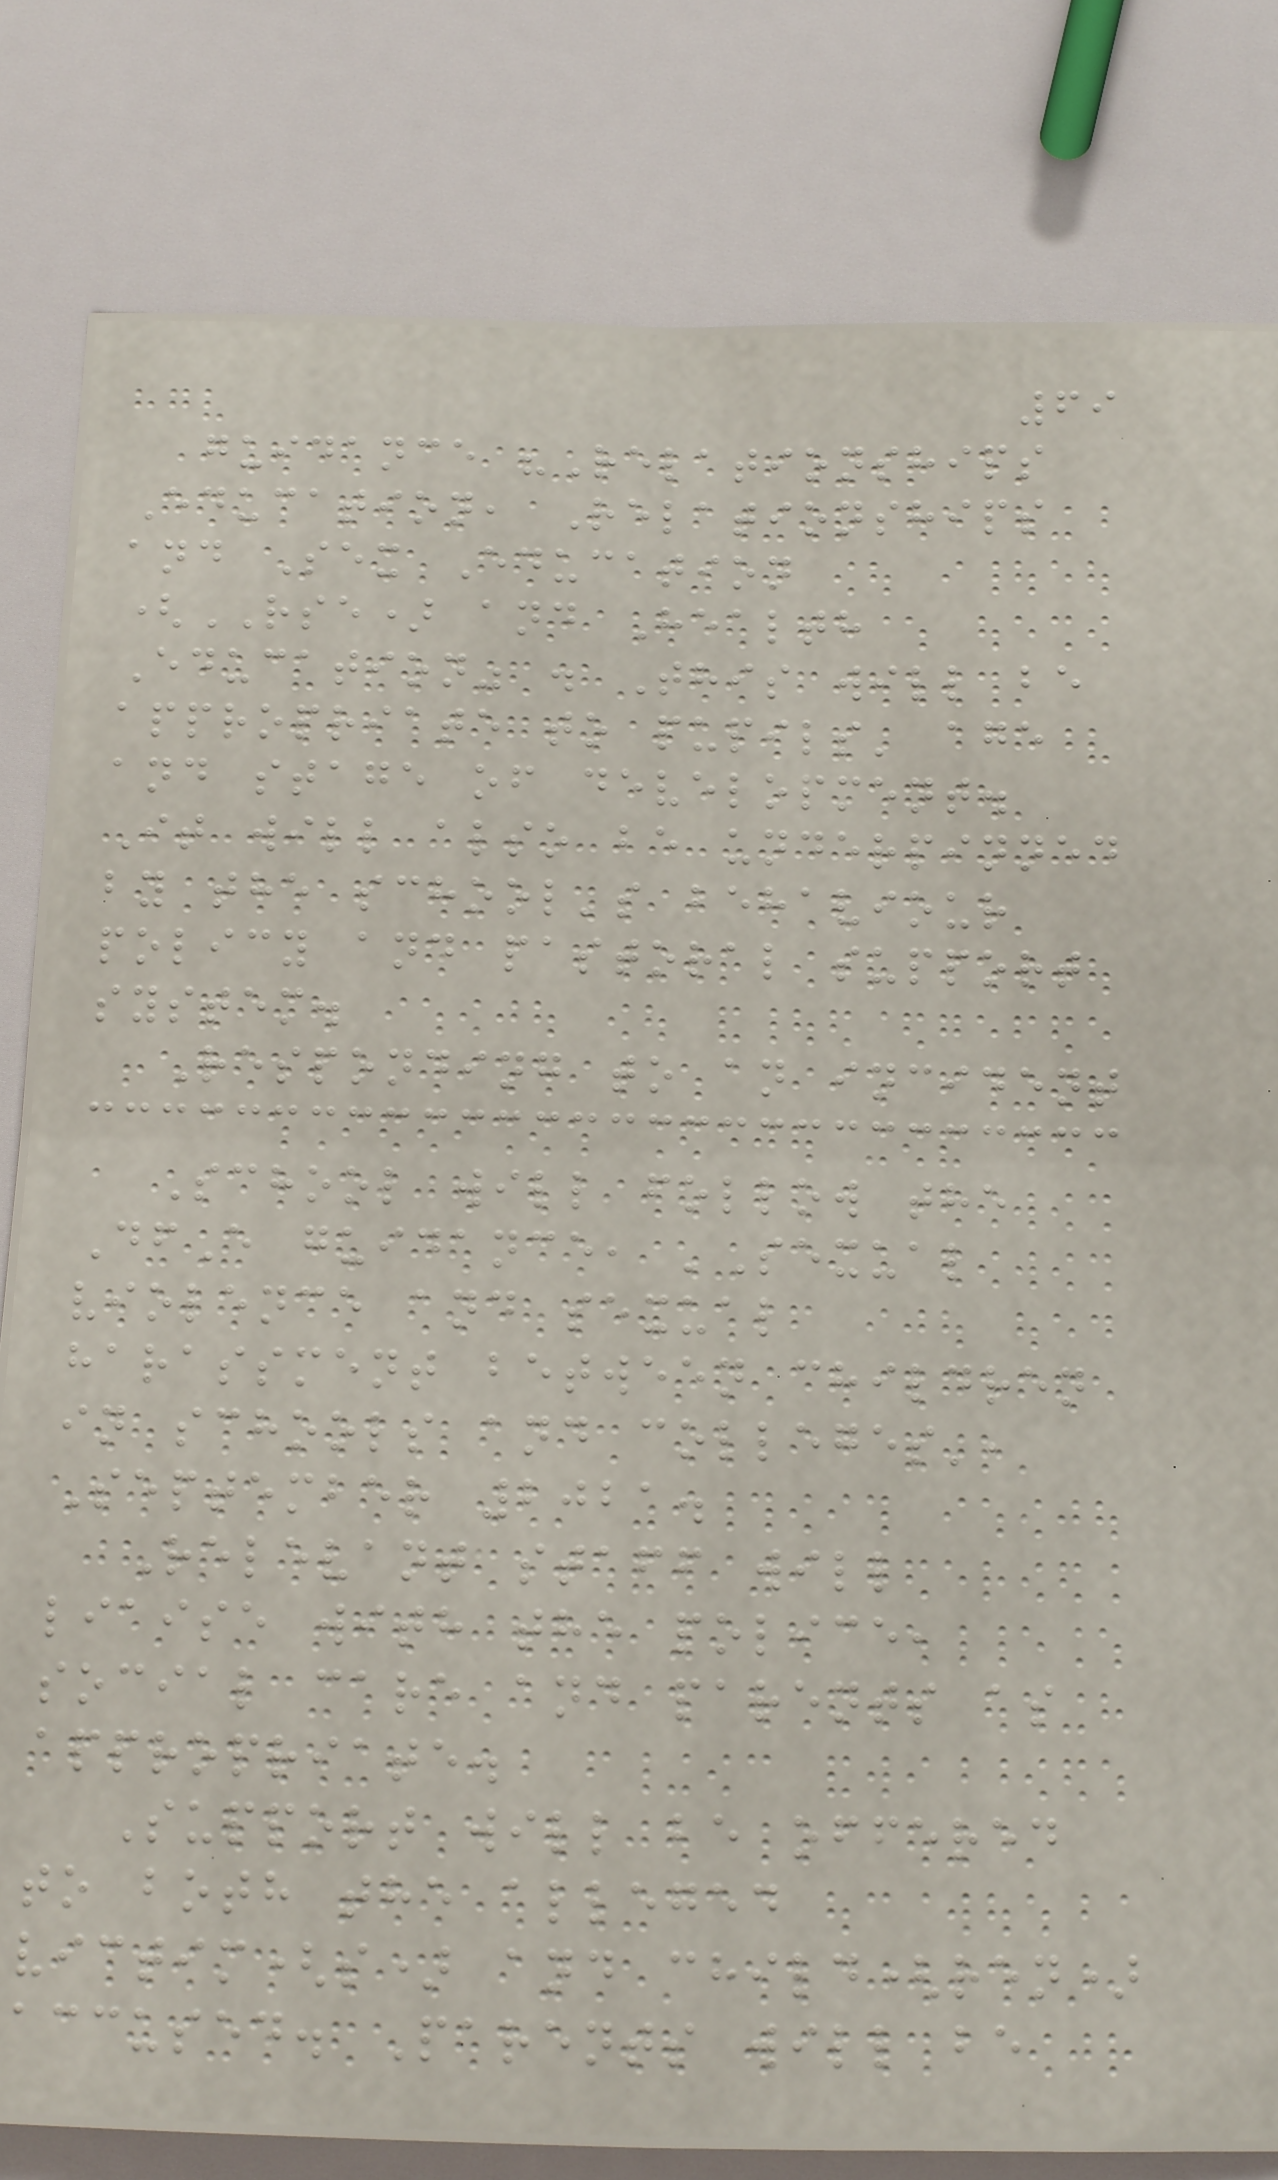69
guidance "Relationships
Education, Relationships
and Sex Education
(RSE) and Health
Education" . This will be
appropriate to pupils' age
and stage of development.
It will also be underpinned
by the school's behaviour
policy and pastoral support
system.
Responding to an incident
School will follow the
DfE guidance, 'Sexual
violence and sexual
harassment between children
in schools and colleges',
September 2021.
Relevant staff will
liaise with the police,
social care and parents as
appropriate.
Support will be offered
to both the alleged
victim(s) and child(ren)
accused. Parents will be
